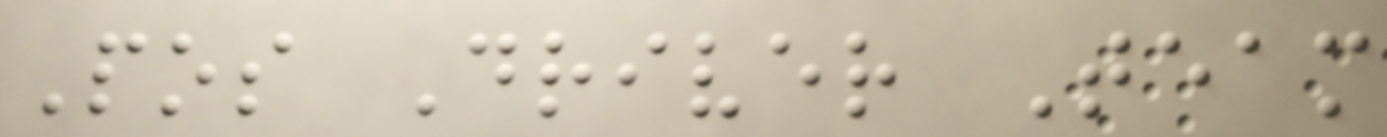Pos Driver Team
